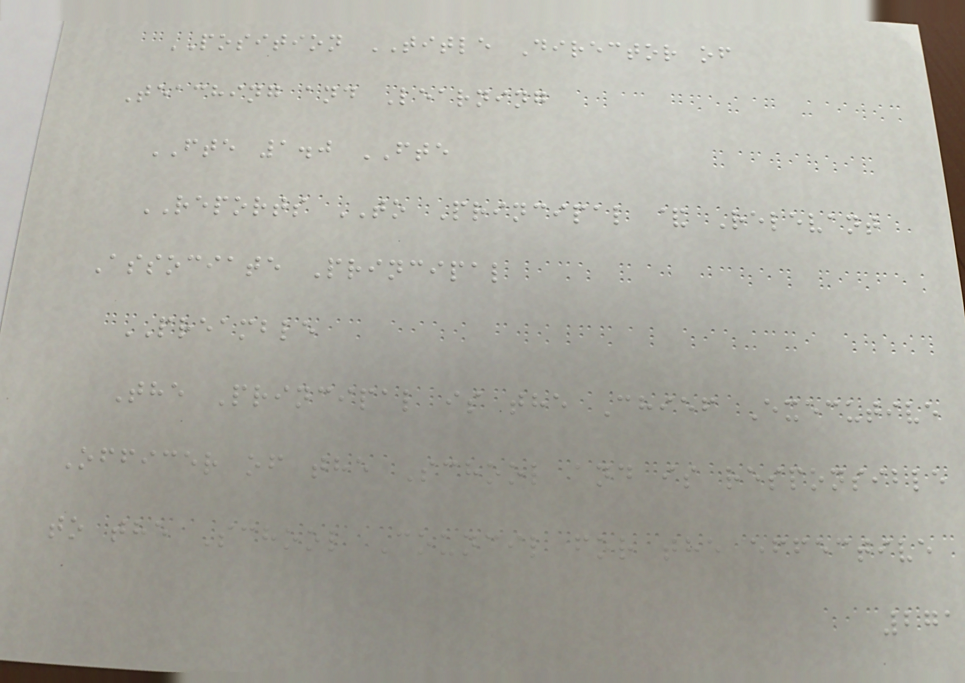POSITION TITLE Director of
Teaching and Learning
FTE 1.0 FTE
REPORTS TO Principal & Relevant
Associate Principal
PREAMBLE
The Principal is the Chief Executive
Officer of the School and is responsible
to the School Council for the effective
271
